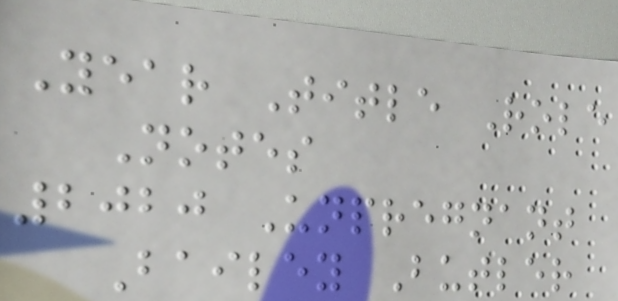Year Title Role
Notes
2020 Unpregnant
Bailey Butler
